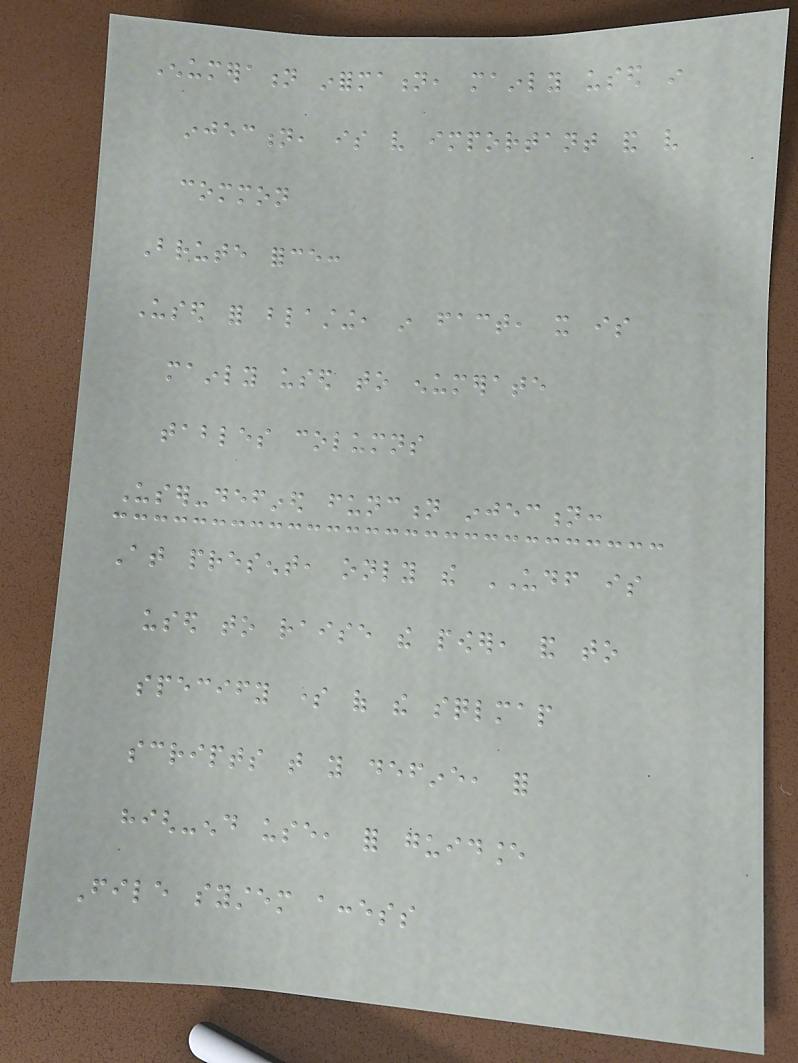Enumeration information, mainly used in
injection, is very important and very
common
Brute force:
Used for blasting, in fact, it is
mainly used to enumerate
tables columns
User-defined function injection:
At present, only the UDF is
used to raise the power, and to
specify some of the sqlmap
scripts that you define, for
high-end use, for guidance
File system access
